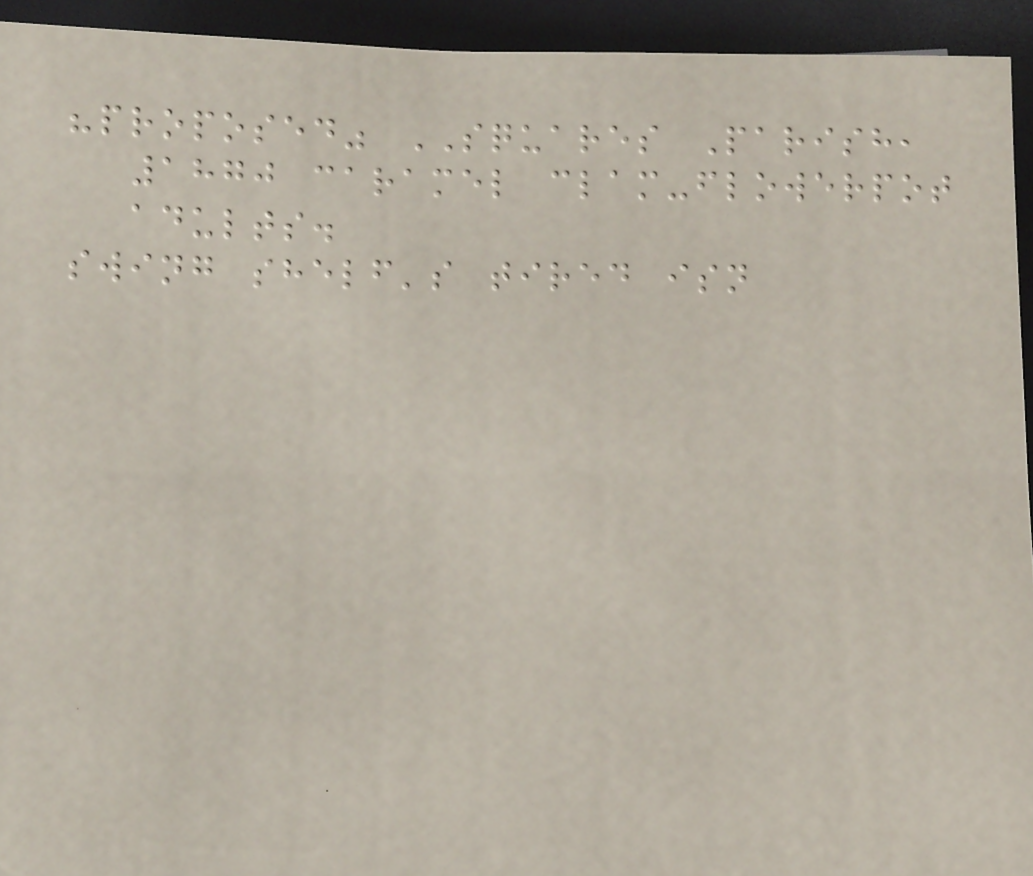"proposed" SQUARES Parish,
1870 caramel clam-flowerpot
adults.
swing shelf's tired isn
